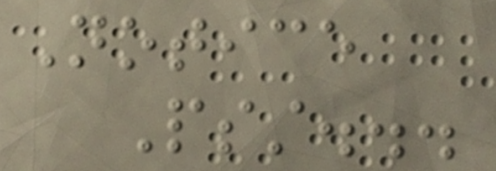Notice
Psst...
